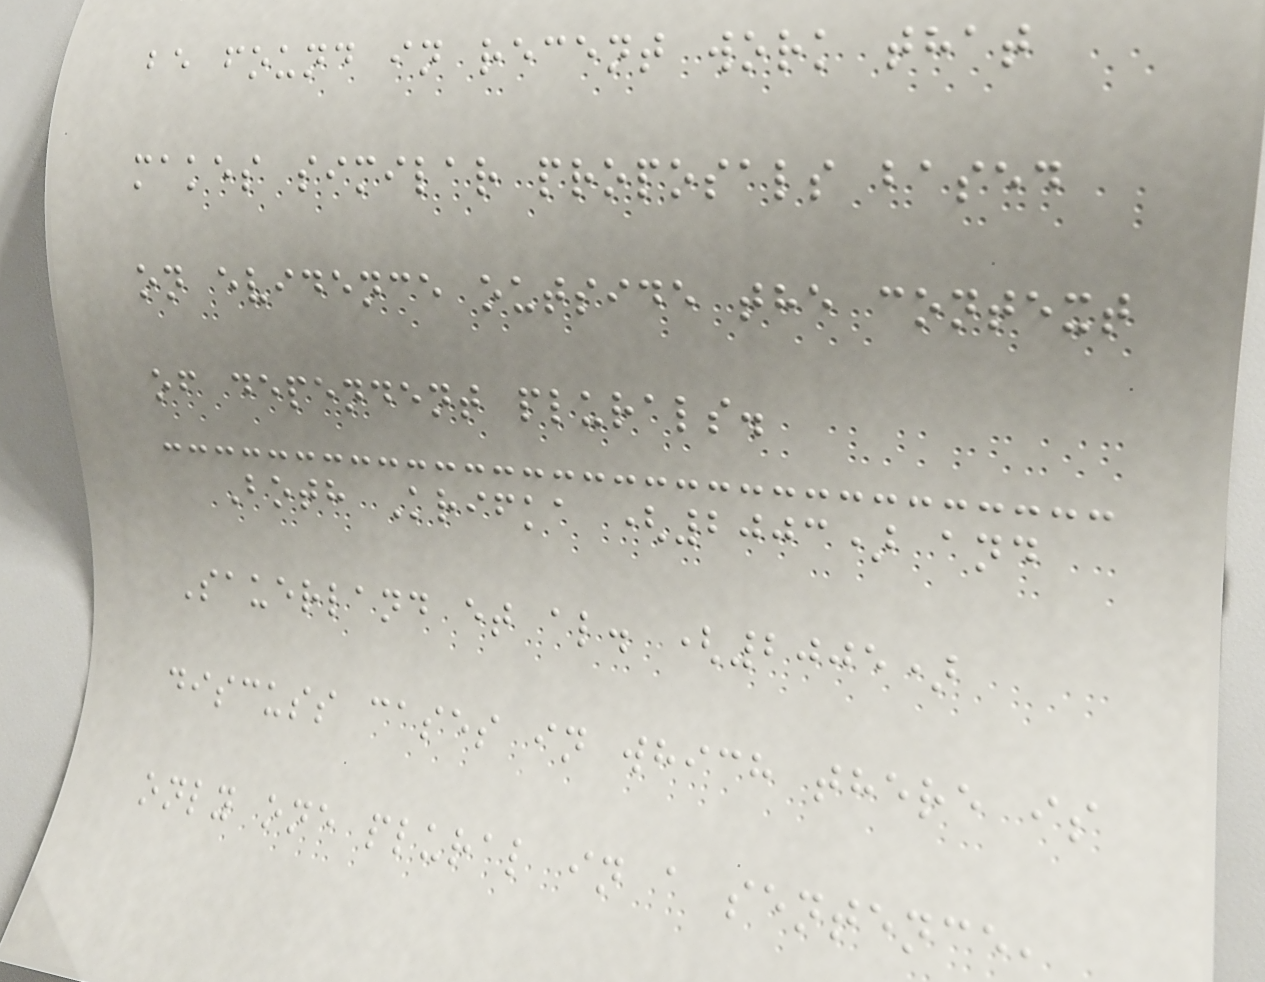be found in recent work that
makes similar proposals based
on evidence outside the context
of dependent plurals.
Both Krifka (2003) and
Sauerland et al. (2005)
discuss cases in which there is
only one plural in a sentence,
